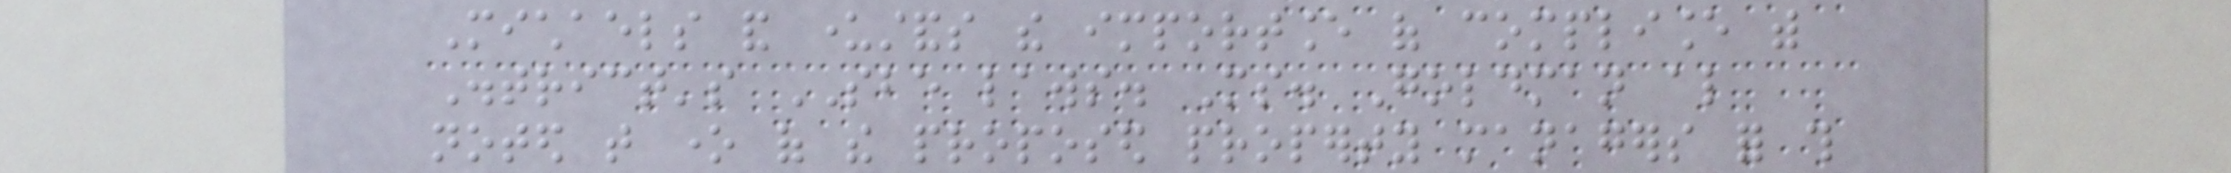Michaels and understands the importance of compliance with
District's SBE laws. Ms. Goldman also
noted that one of the proposed property managers for this
